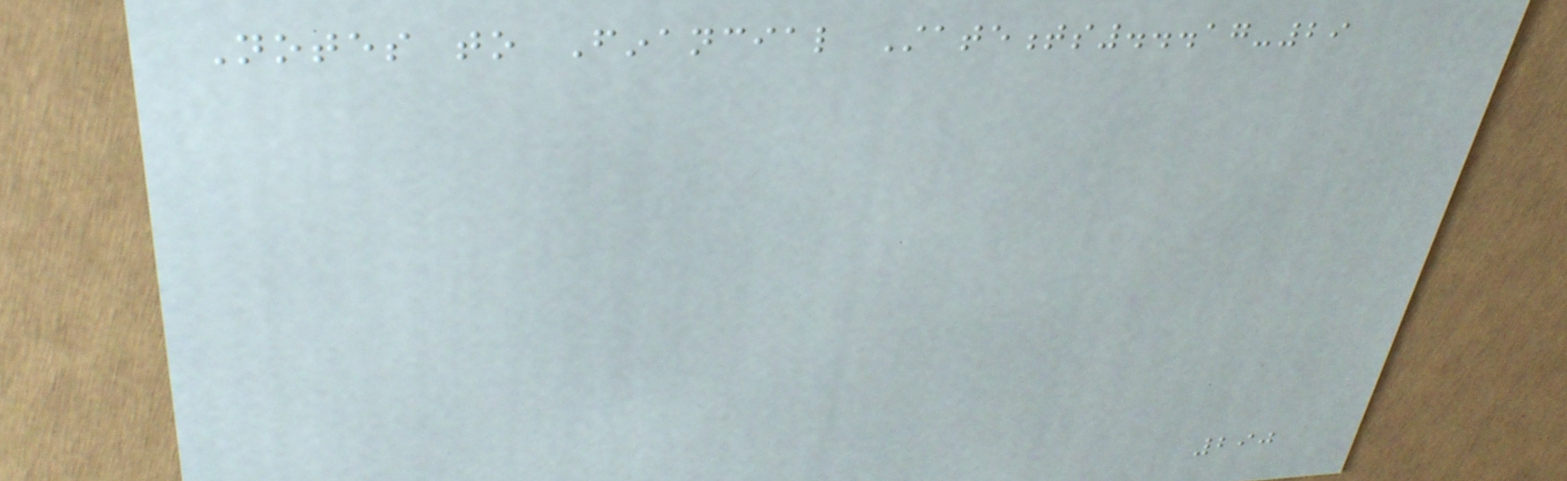Notes to Financial Statements...17-29
290
